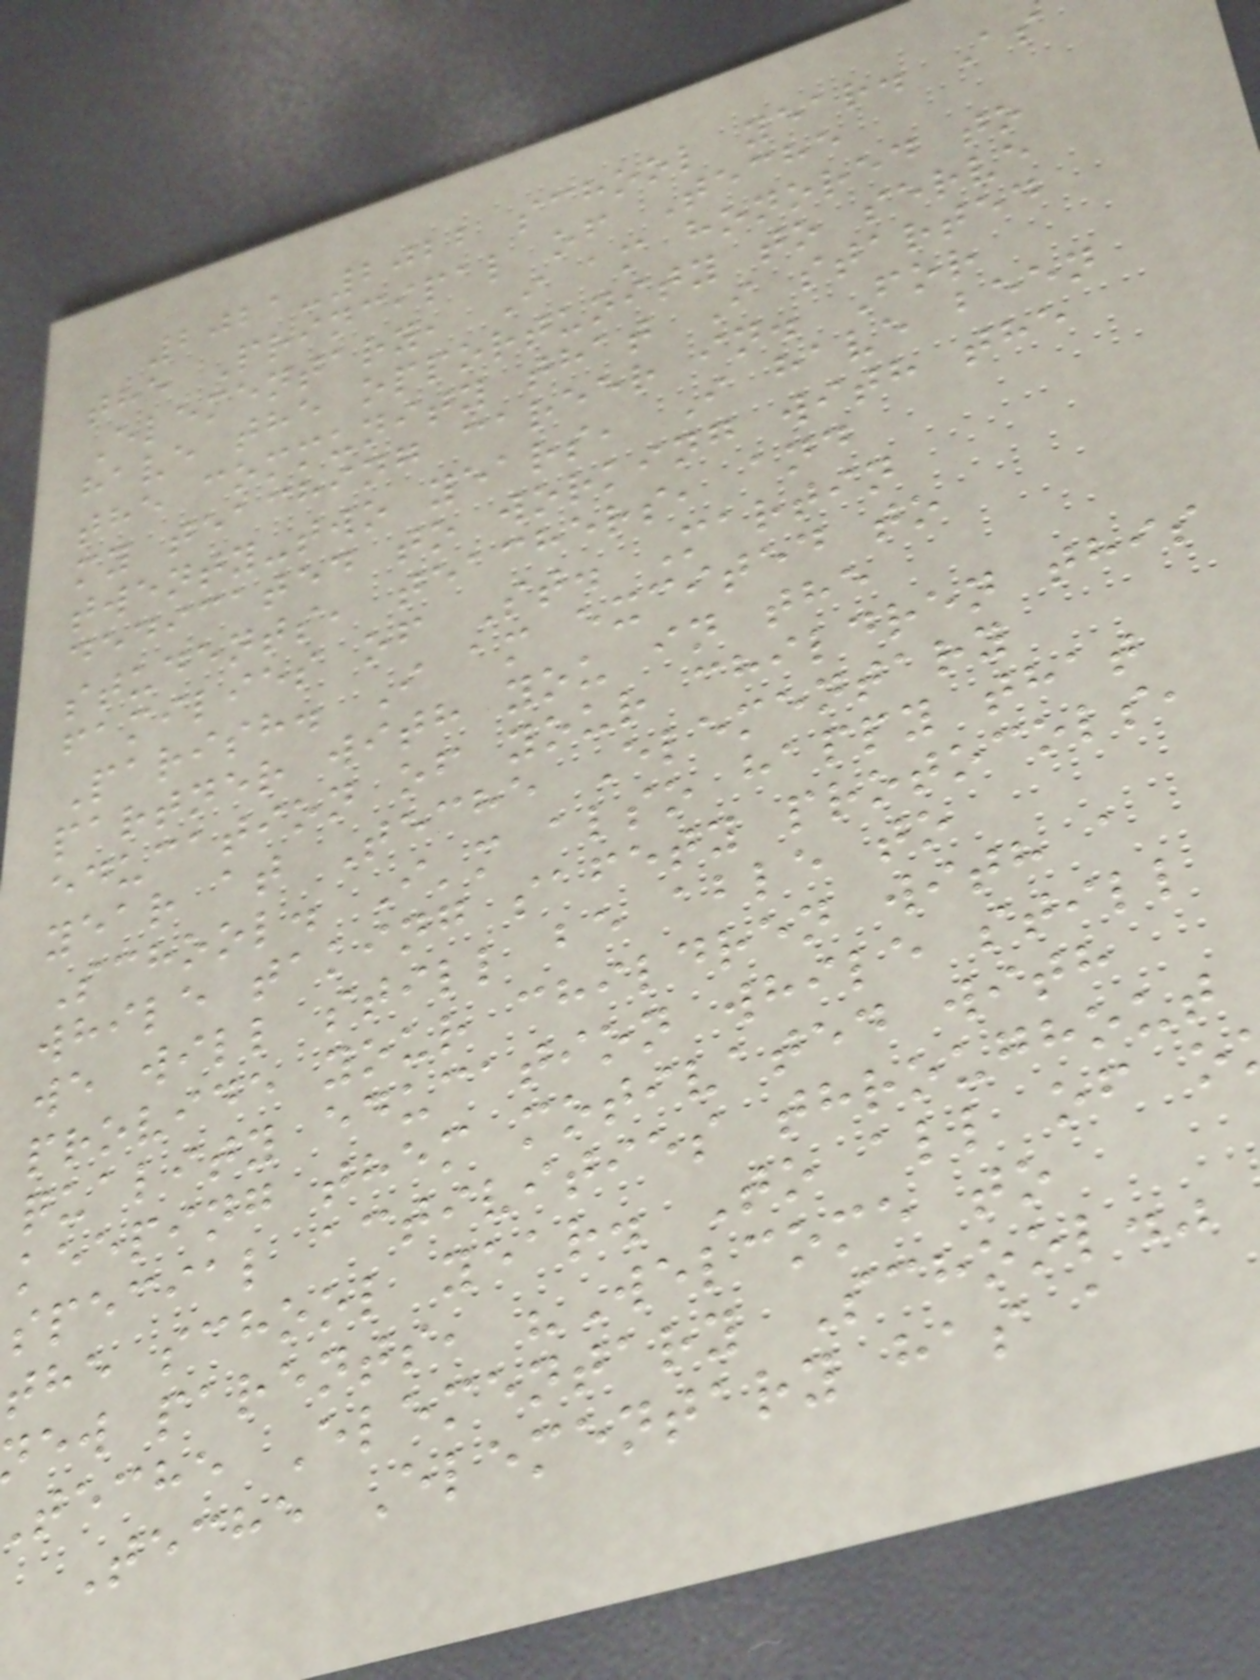2021-2022 school year. As
the Principal of Teche
Elementary, I am honored to
have the opportunity to serve
the community that I started
my teaching career in. For
twenty-two years, I have been
dedicated to working with the
students, teachers, and
families of St. Martin
Parish. I am excited to
partner with you in the
education of your children this
year at Teche Elementary
School. I'm also happy that
while taking safety protocols,
we will still be able to
provide your children with a
quality education while still
keeping them motivated with
special activities throughout
the school year. To all of o
ew parents, "Welcome to
teche Elementary School."
Teche Elementary has a
